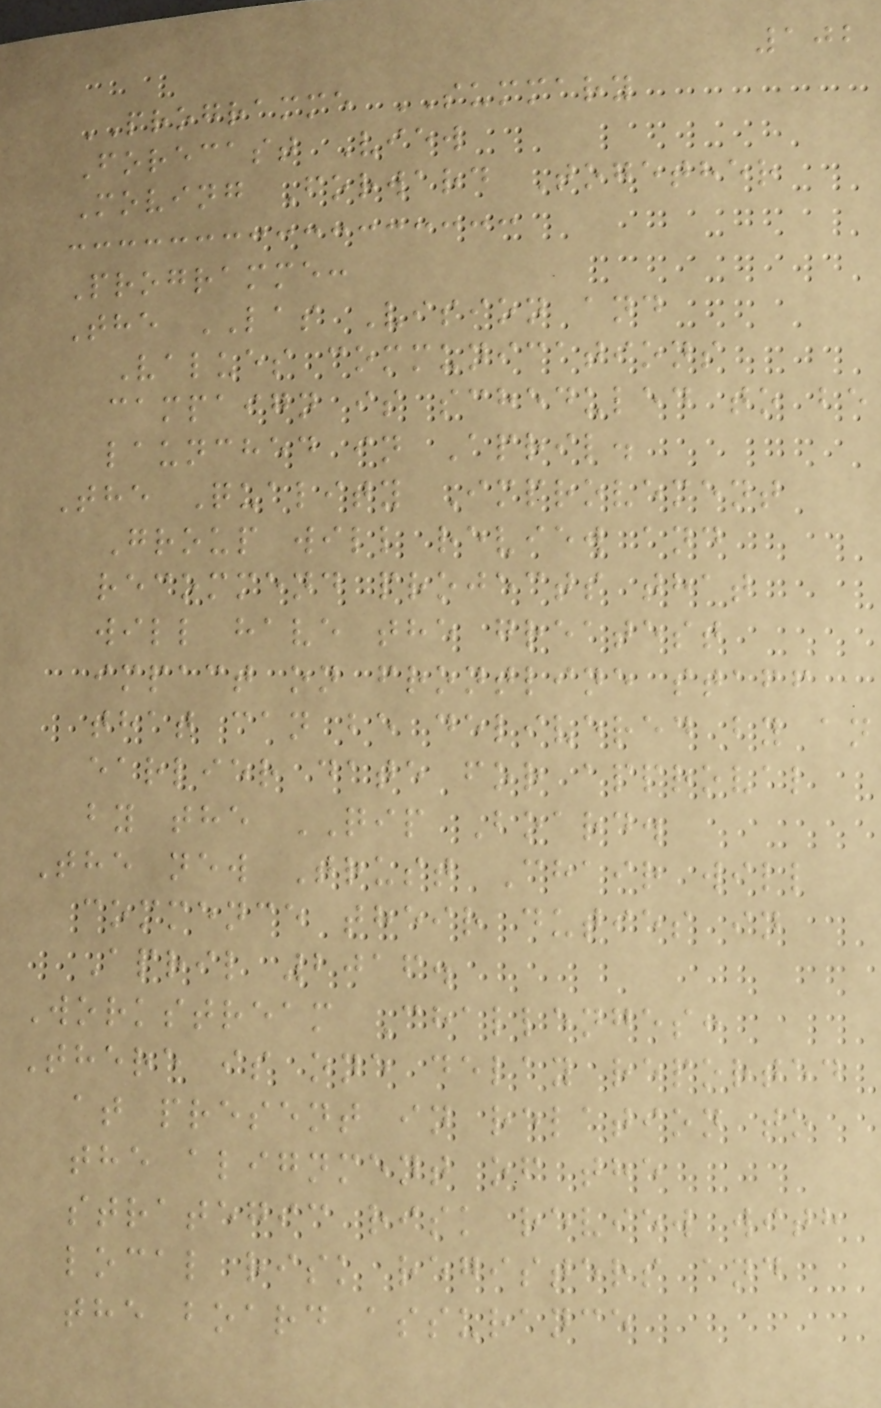102
PROGRAMME SUMMARY
Forecast View
Moving Forward Together
Programme:
The LAS Vision and
Values communications
campaign is scheduled to be
launched in April.
The Quality Improvement
Group will review and
recommend projects that
will have the greatest
impact on frontline staff
that can be delivered by an
earlier date for approval
by the QIP Board.
The new Trust Chair will
commence their duties in
April 2016.
Workstream Challenges:
There is one delay reported
at present in relation to
the alignment of the
strategic risk review with
local risk registers and
the board assurance
